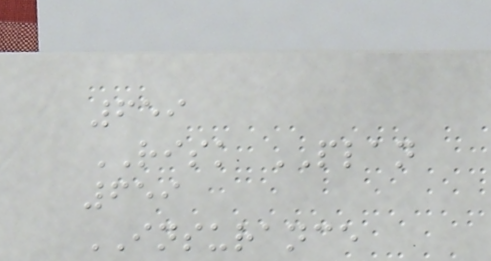659
RISK PLAN
659
INSURANCE
